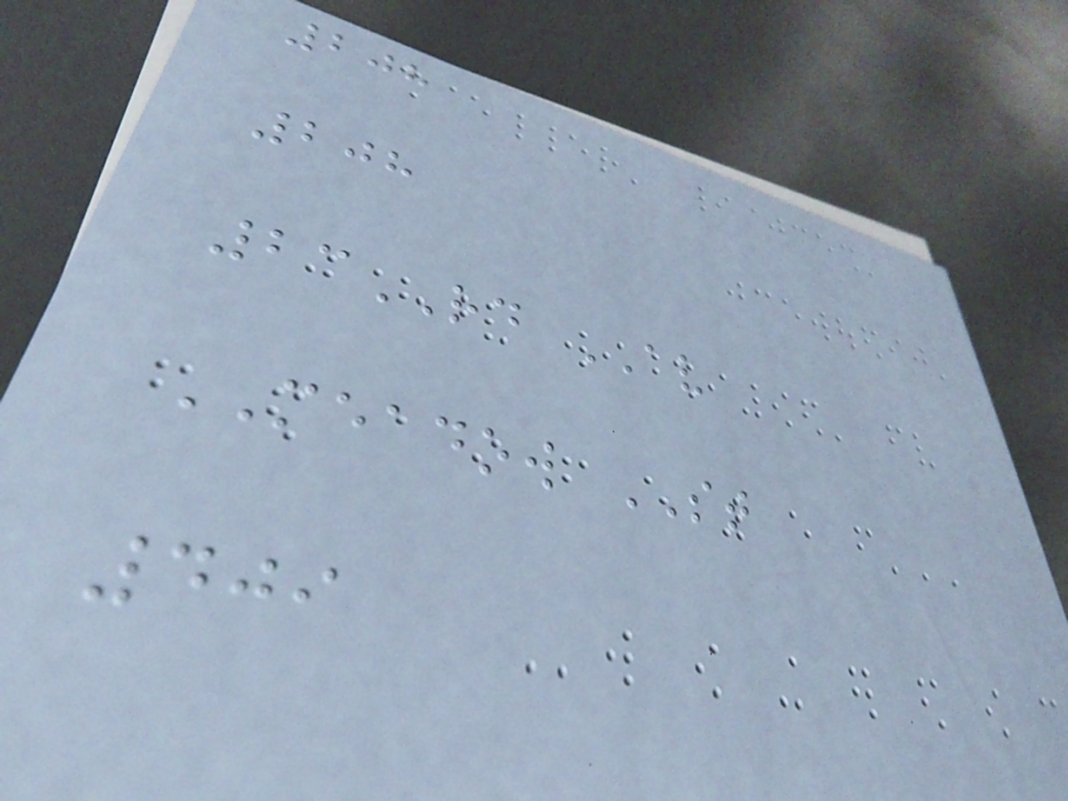208
208
23RD AV
MEADOW ST
409
